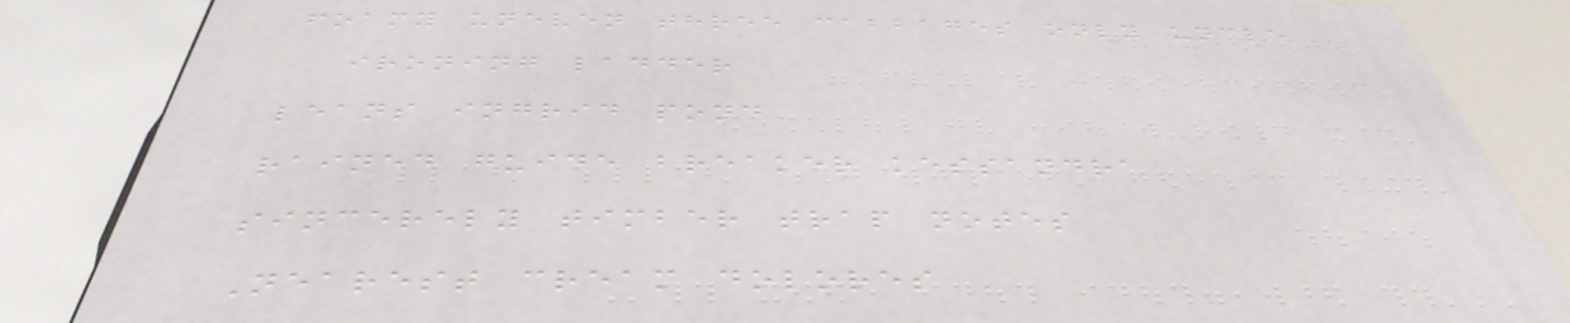foamy uneven three cabbages only uncle
ironing ladder
leans ingrid pond
rained guide breaker kessandra
sincerely timber trap notes
Nearest cream dolores
